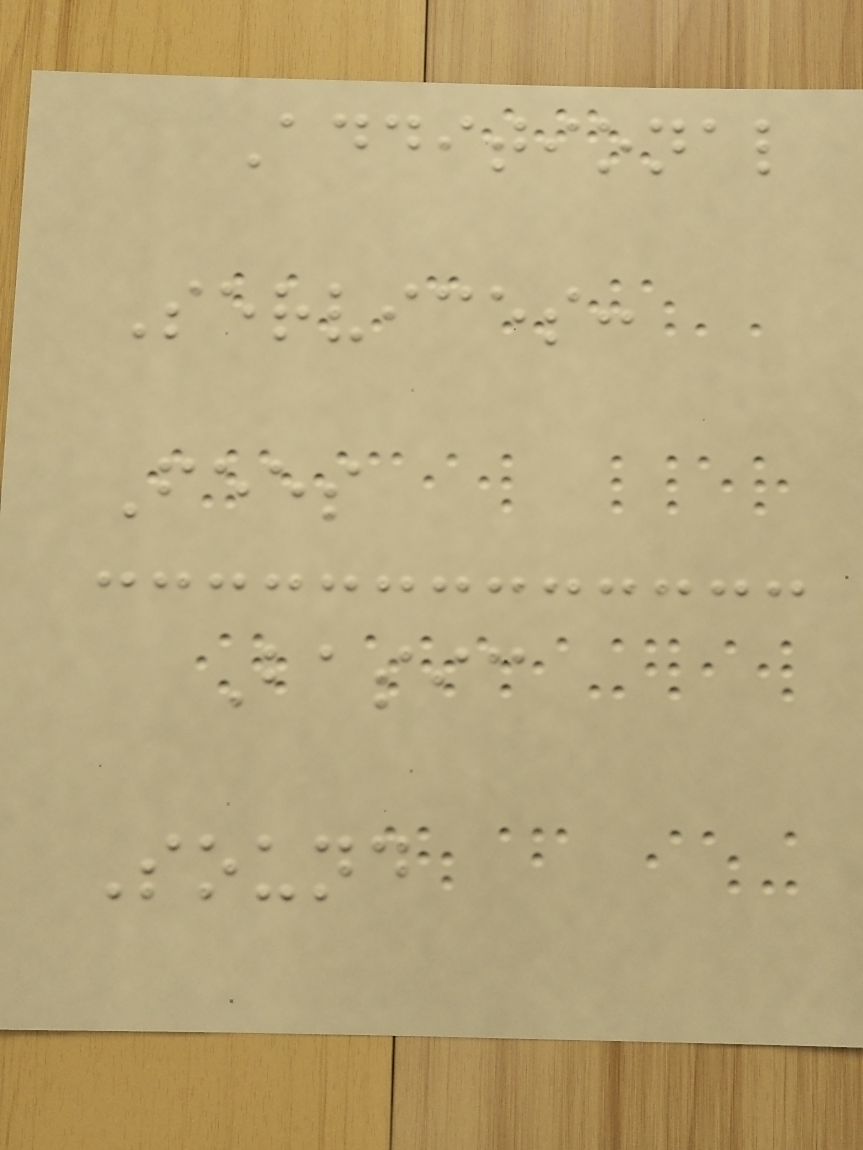Additional
Services:
Fees
Basic
Sound
